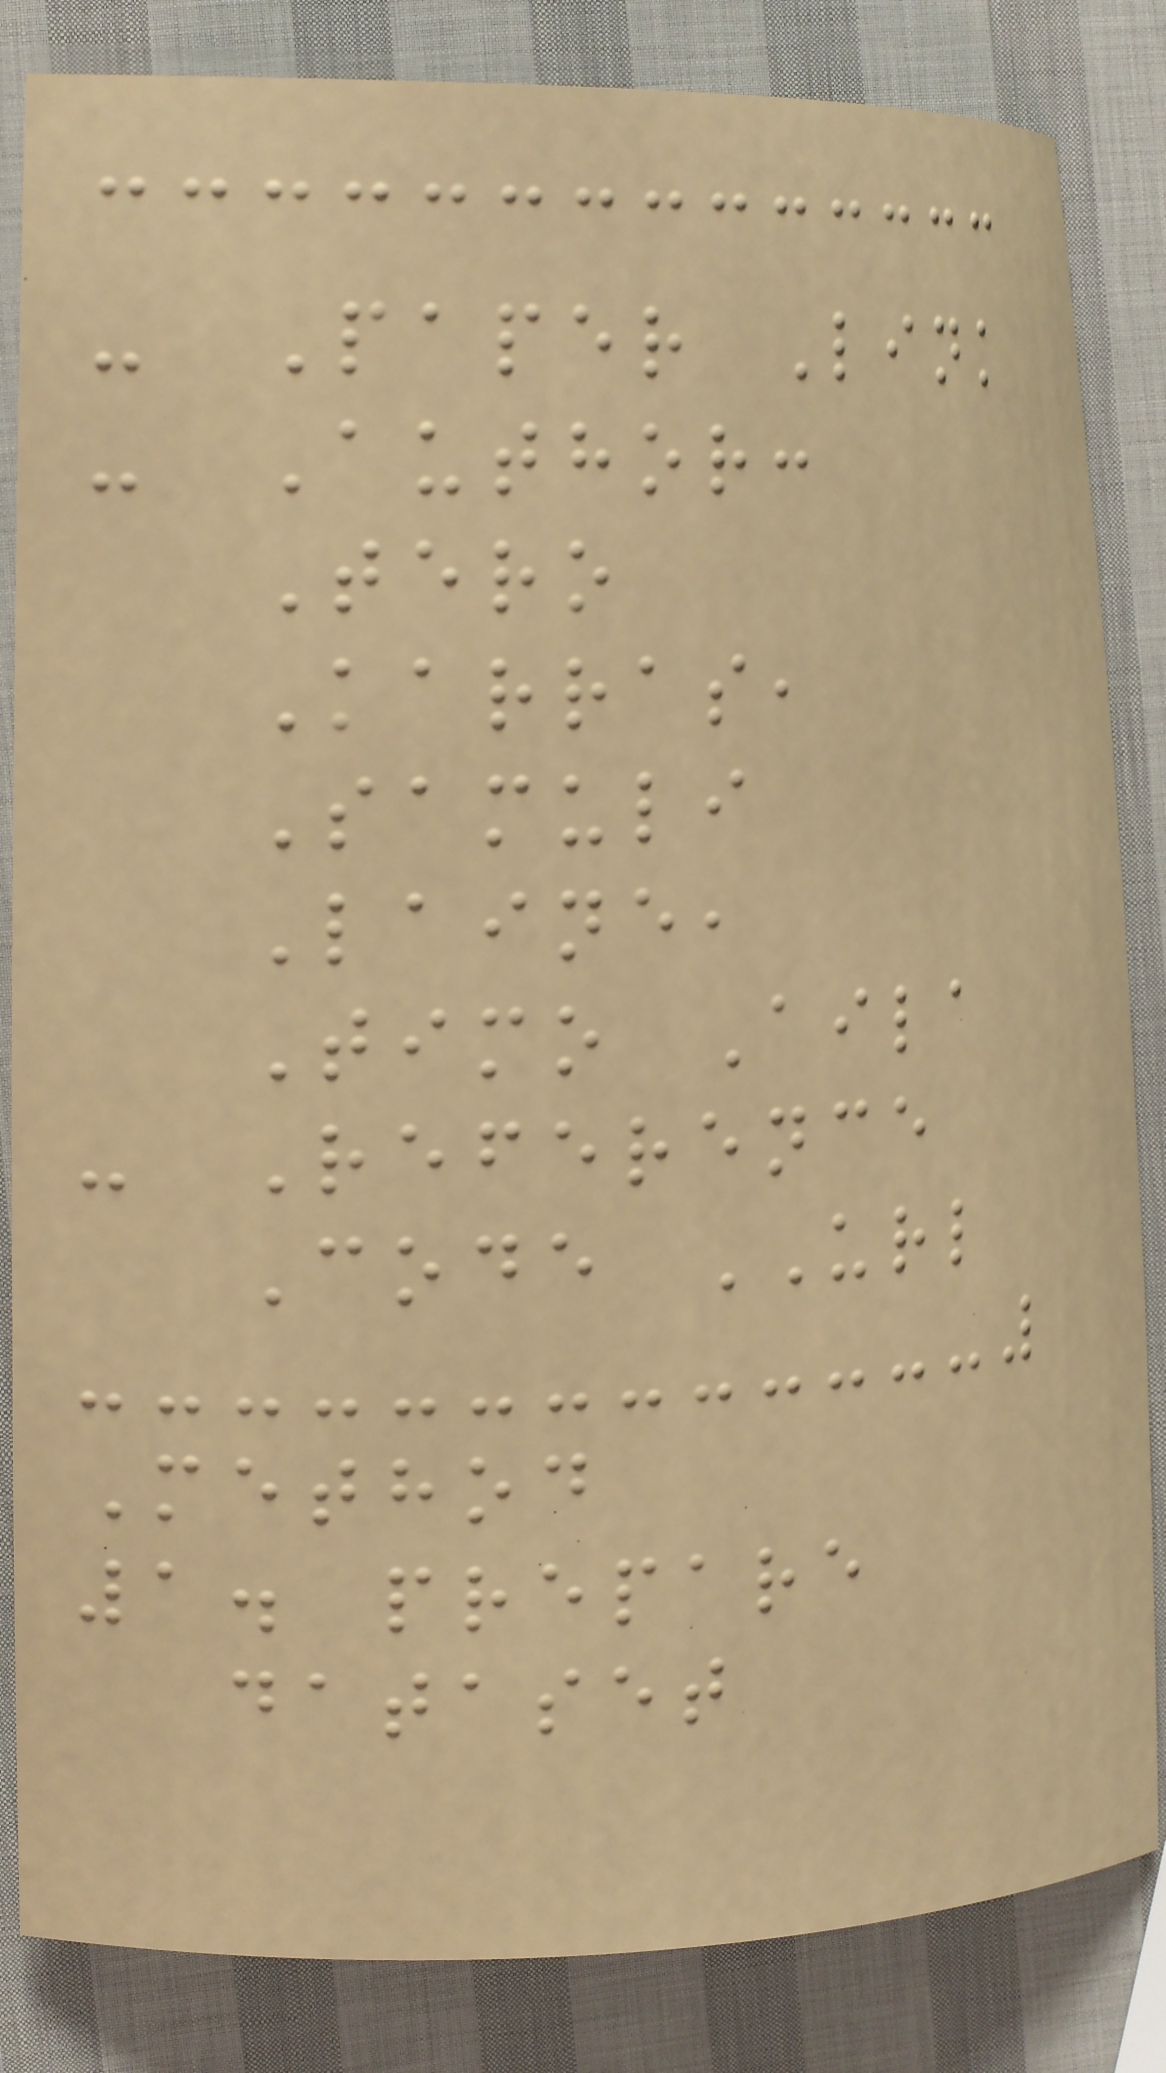- Paper Link
- Author:
Tero
Karras,
Samuli
Laine,
Timo Aila
- Reference
Code URL
Method
1. prepare
dataset
